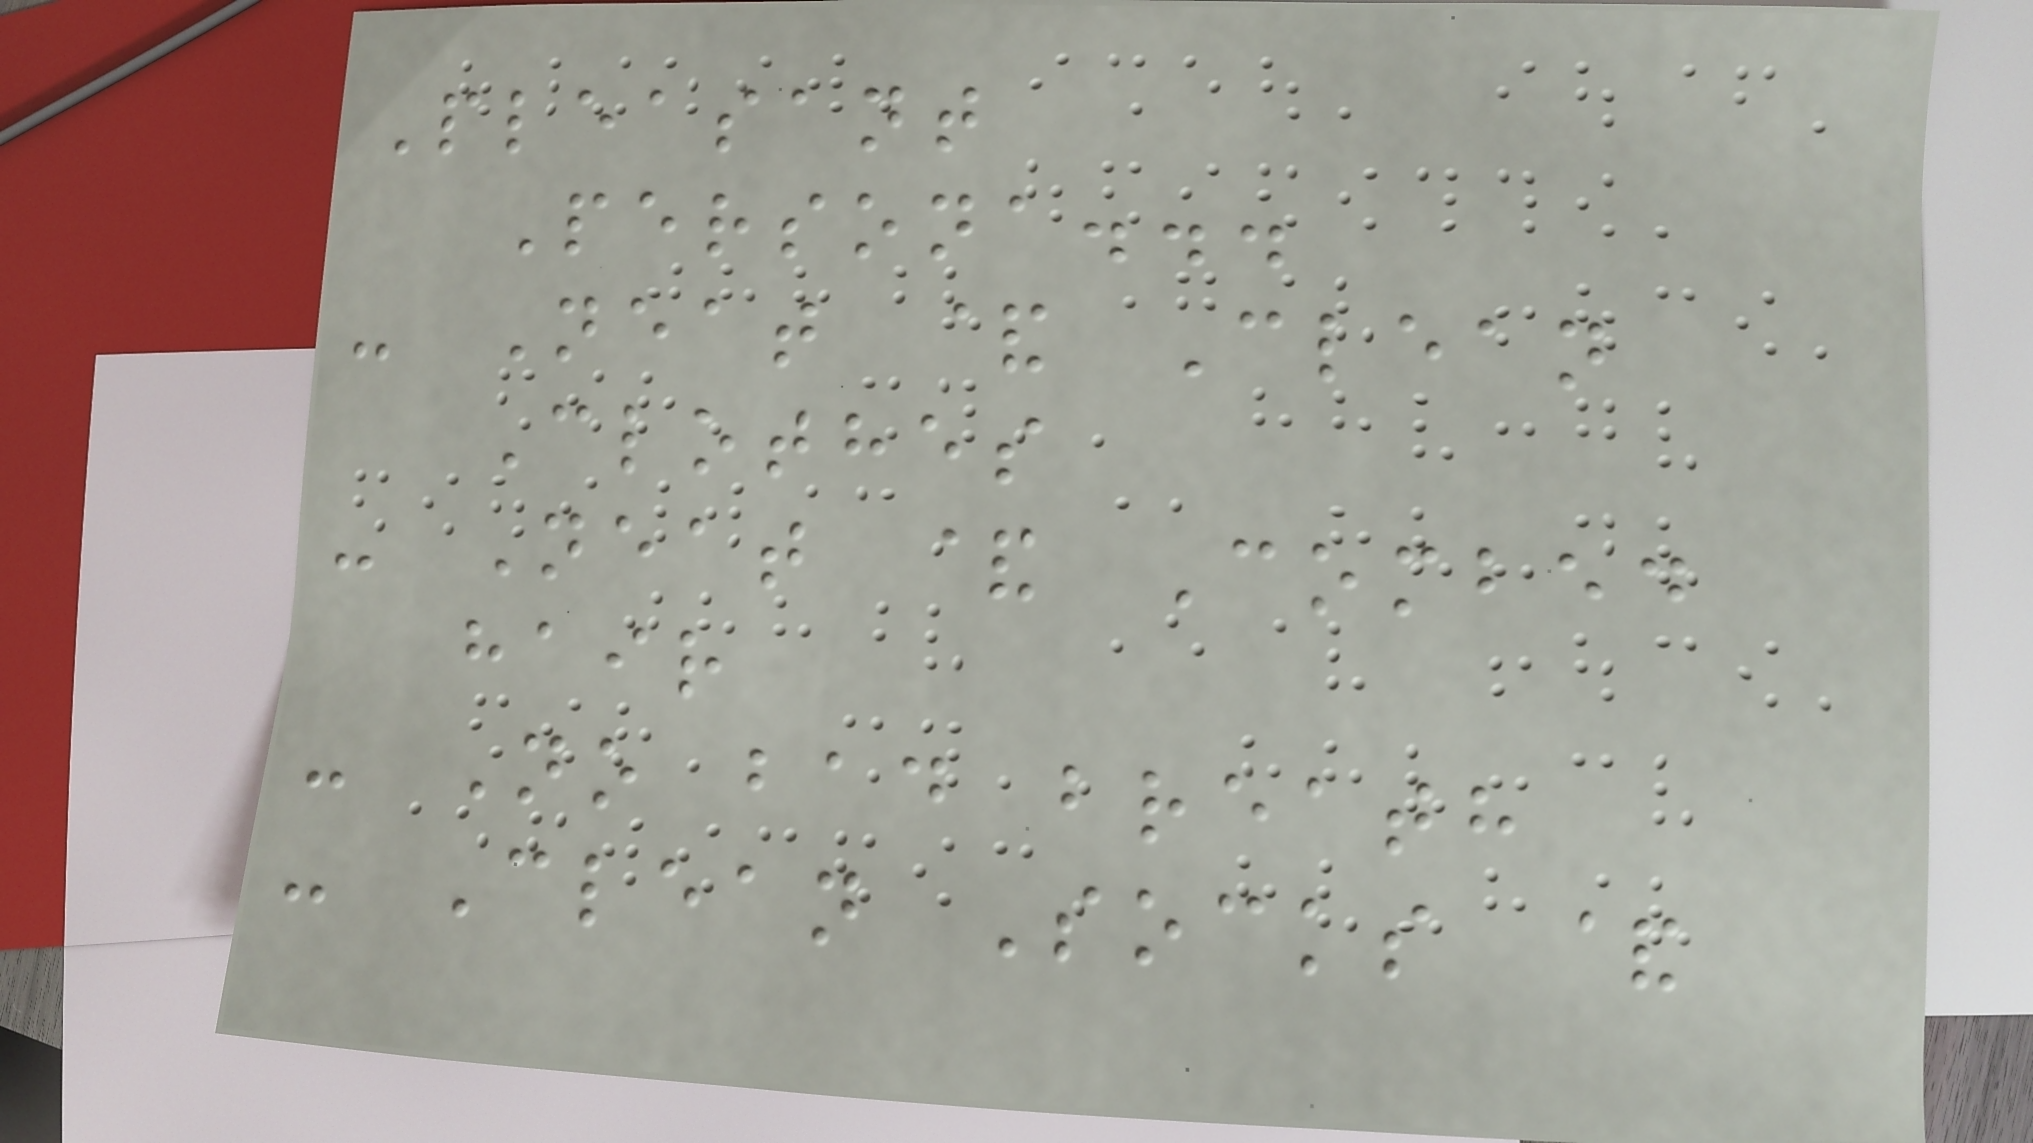Pleasant
Persona...
- Neat & Clean
Clothes
- Neat & Combed
hair
- No bad breath
- Clean Socks &
